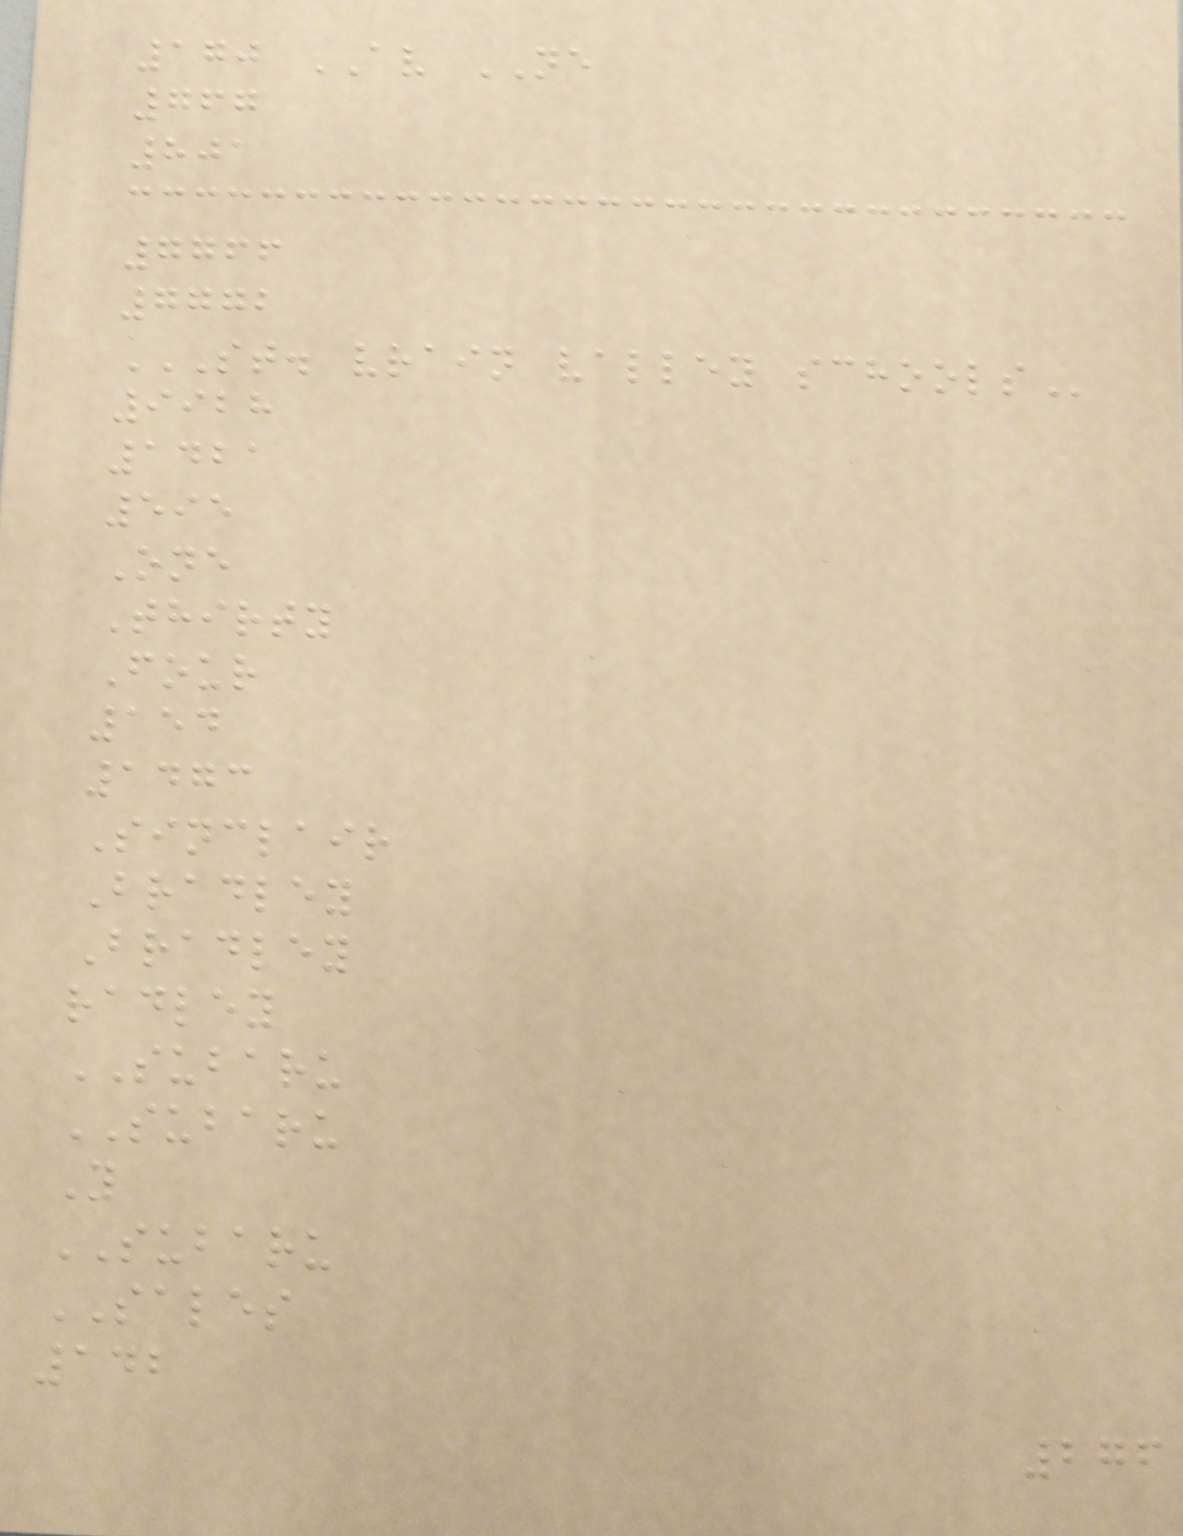170 AV NE
767
801
7766
7772
ST. VRAIN VALLEY SCHOOLS
9928
1421
595
One
Thirty
Four
154
1473
Sinclair
Bradley
Bradley
radley
SUBARU
SUBARU
Y
SUBARU
SALES
142
276
